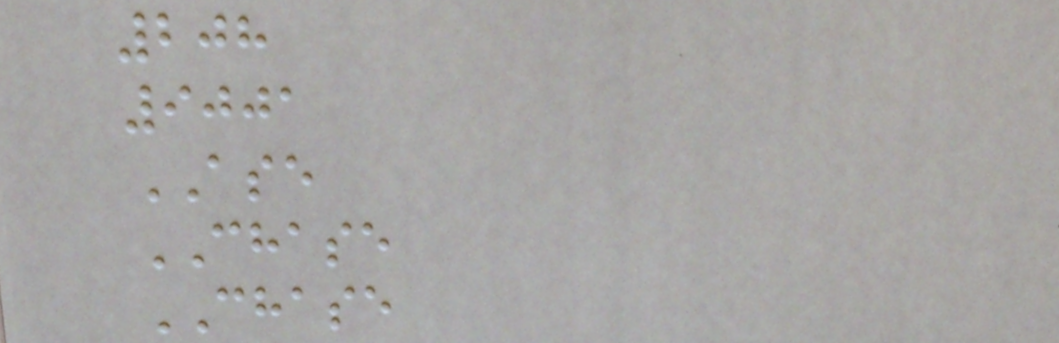208
9001
ASE
CHASE
CHASE
